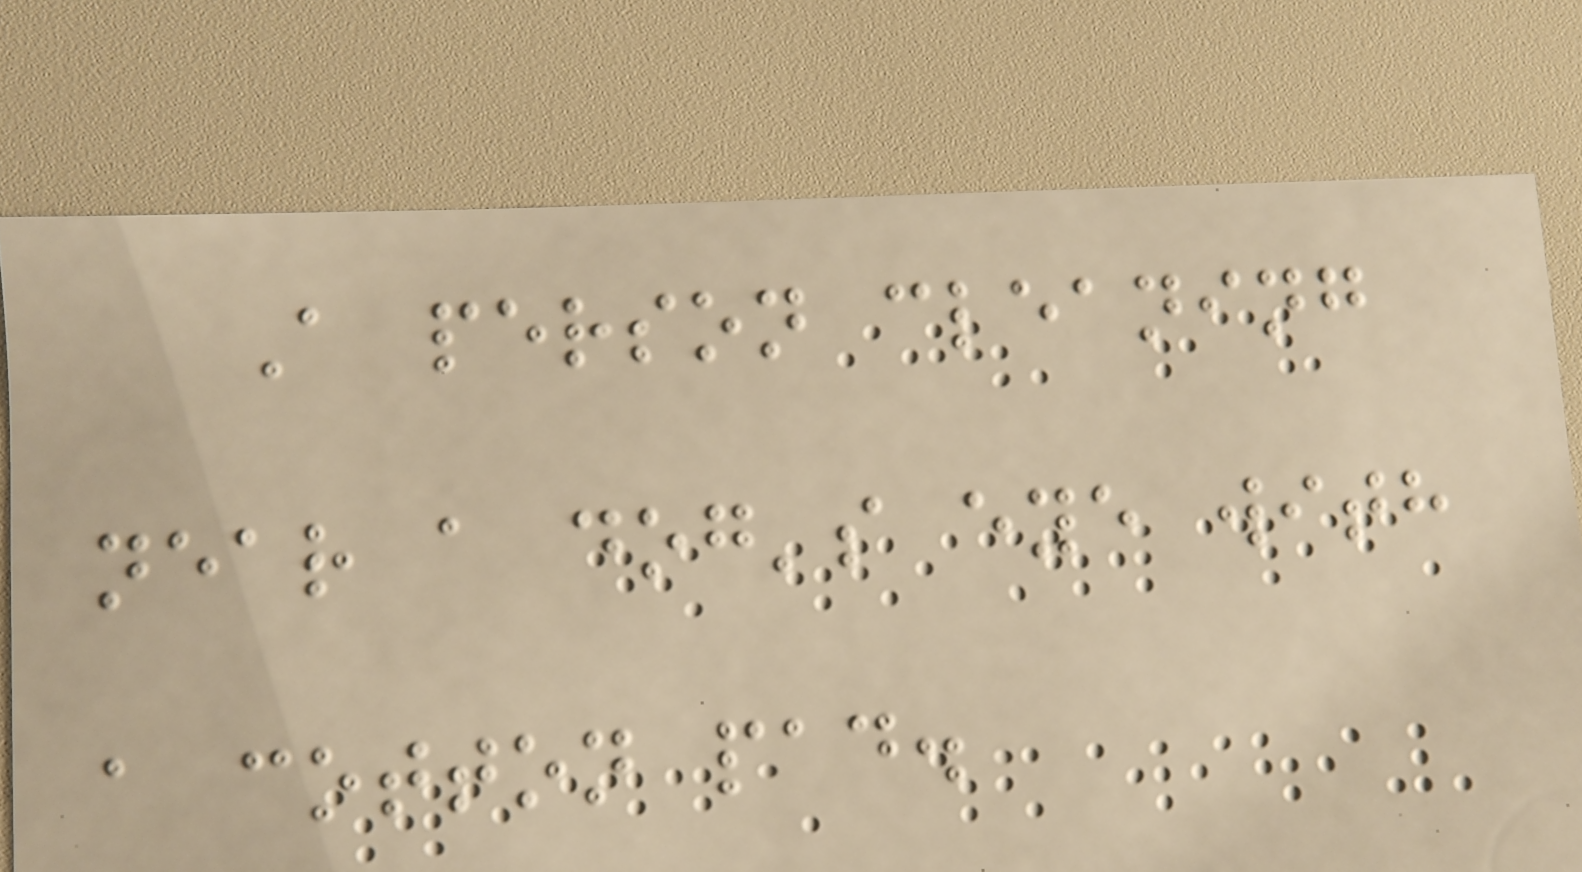A person cleaning
near a dog's eye with
a cotton pad.
